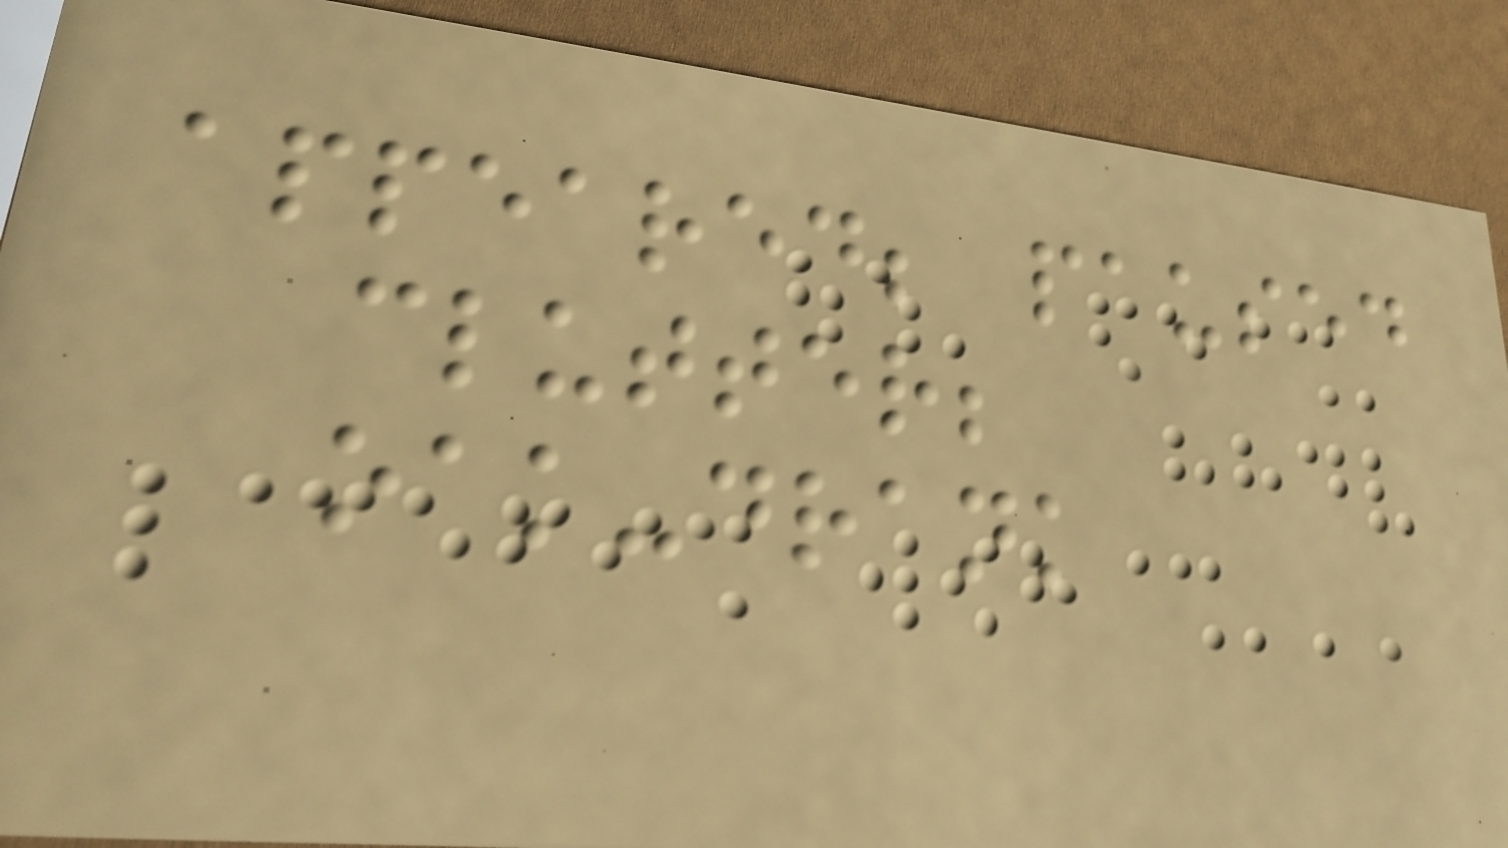appeared; paused
clutter;
oak-drank
